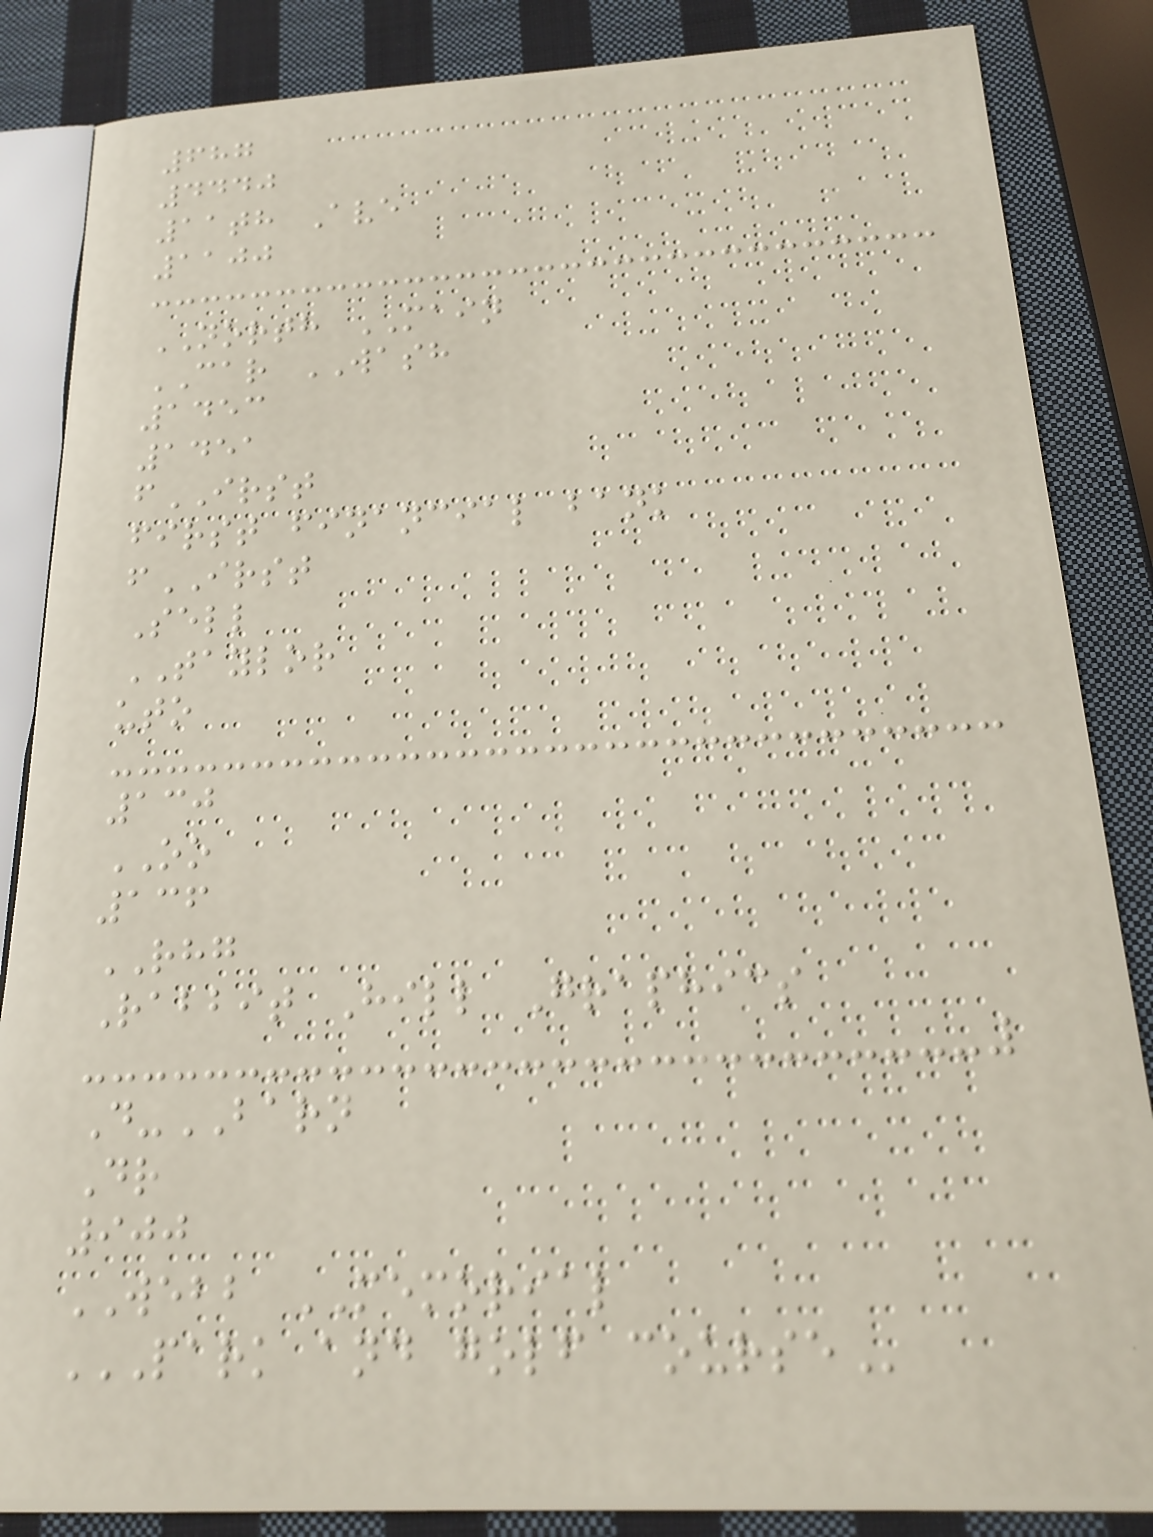687
4440
11th Ave
1100
NORTH MAIN
CAR WASH
1453
1451
fIRST
first financial bank
fIRST
Sell
TAYLOR
uto
130
OO
136
RHG
Rabbit Hill Graphics
D-BARN
Dr
900
WEBB MEMORIAL
PARK AND GOLF COURSE
